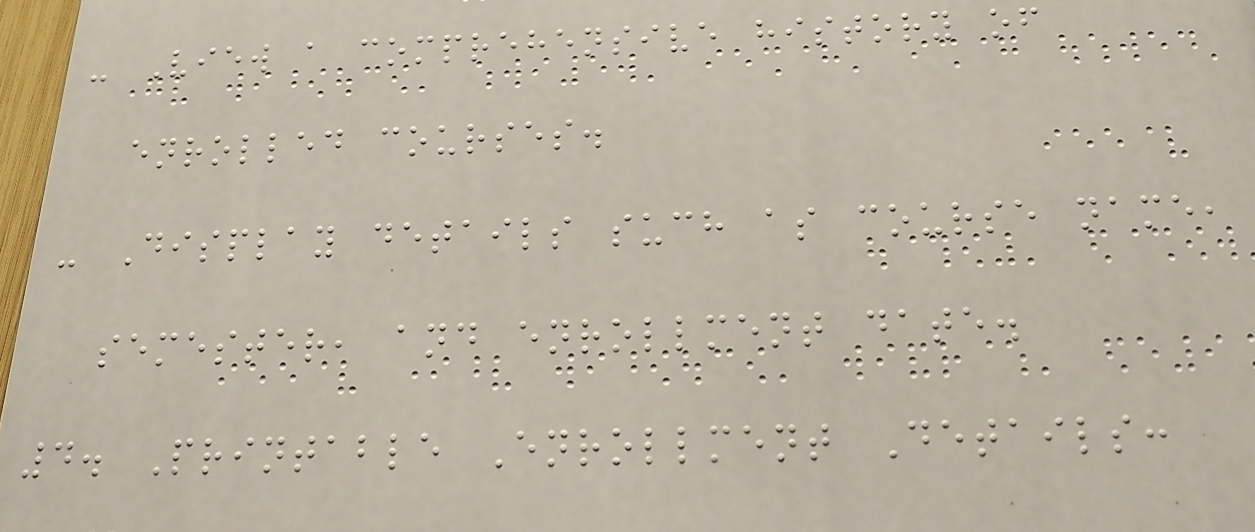- View a comprehensive history of
enrolled courses.
- Display details such as course name,
semester, and enrollment date.
4. Printable Enrollment Details:
